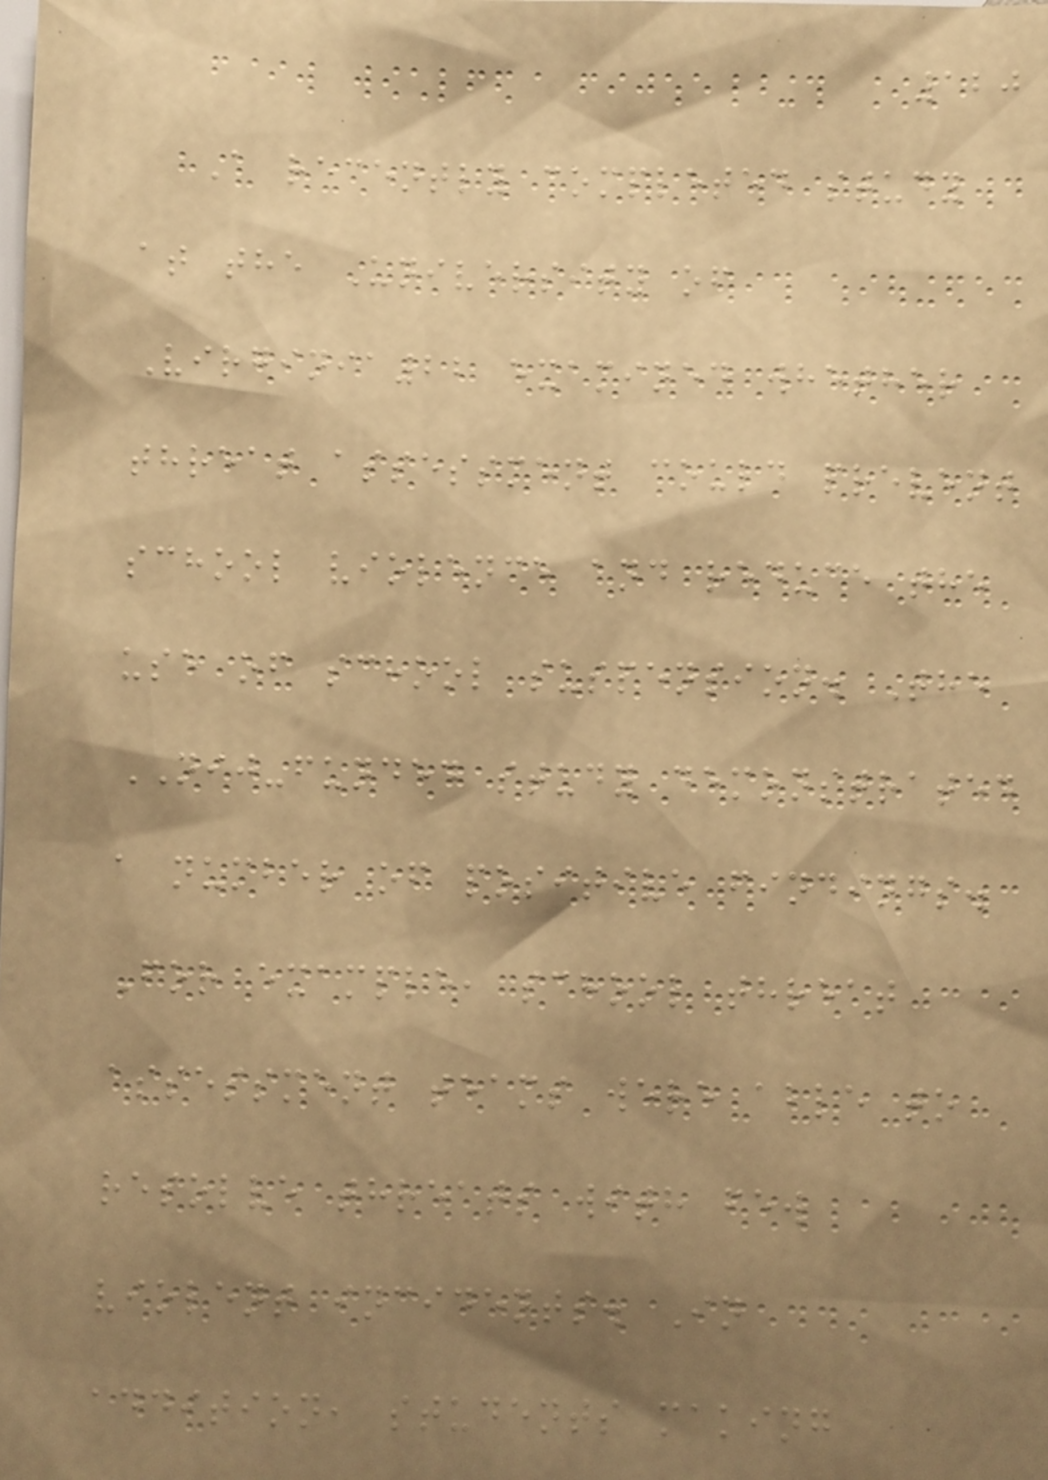120
A recently completed study
at the University of
Virginia22 examined whether
threat assessment could prevent
school violence and reduce the
use of school suspension. The
NIJ-funded study demonstrated
a number of positive findings.
For example, school threat
assessment teams were able to
resolve threats with few
violent incidents. In
addition, students making
